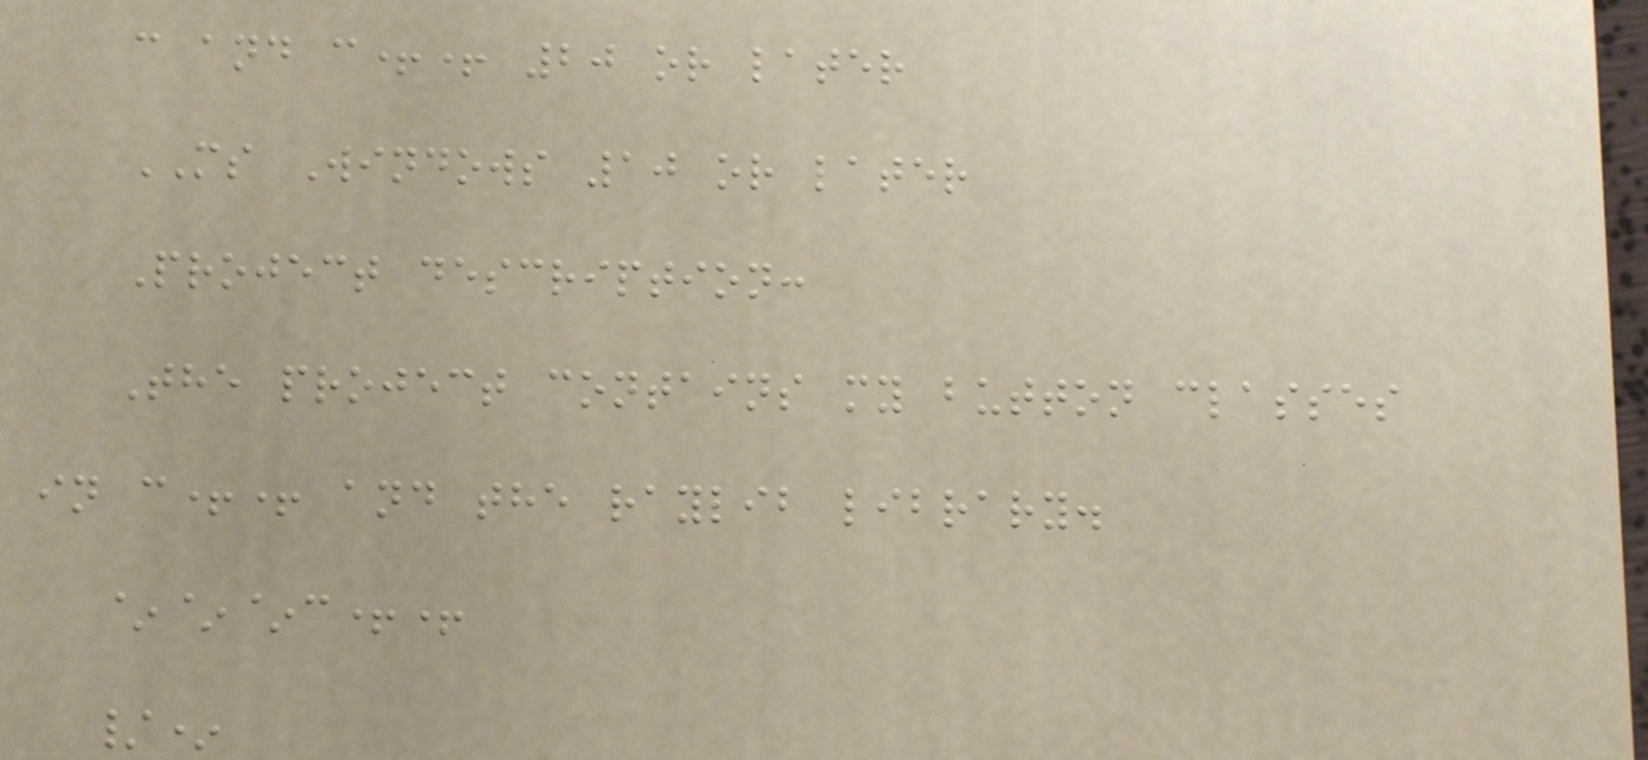c and c++ 20 or later
MS Windows 10 or later
Project description:
The project contains my button classes
in c++ and the raylib library.
~~~c++
/*
